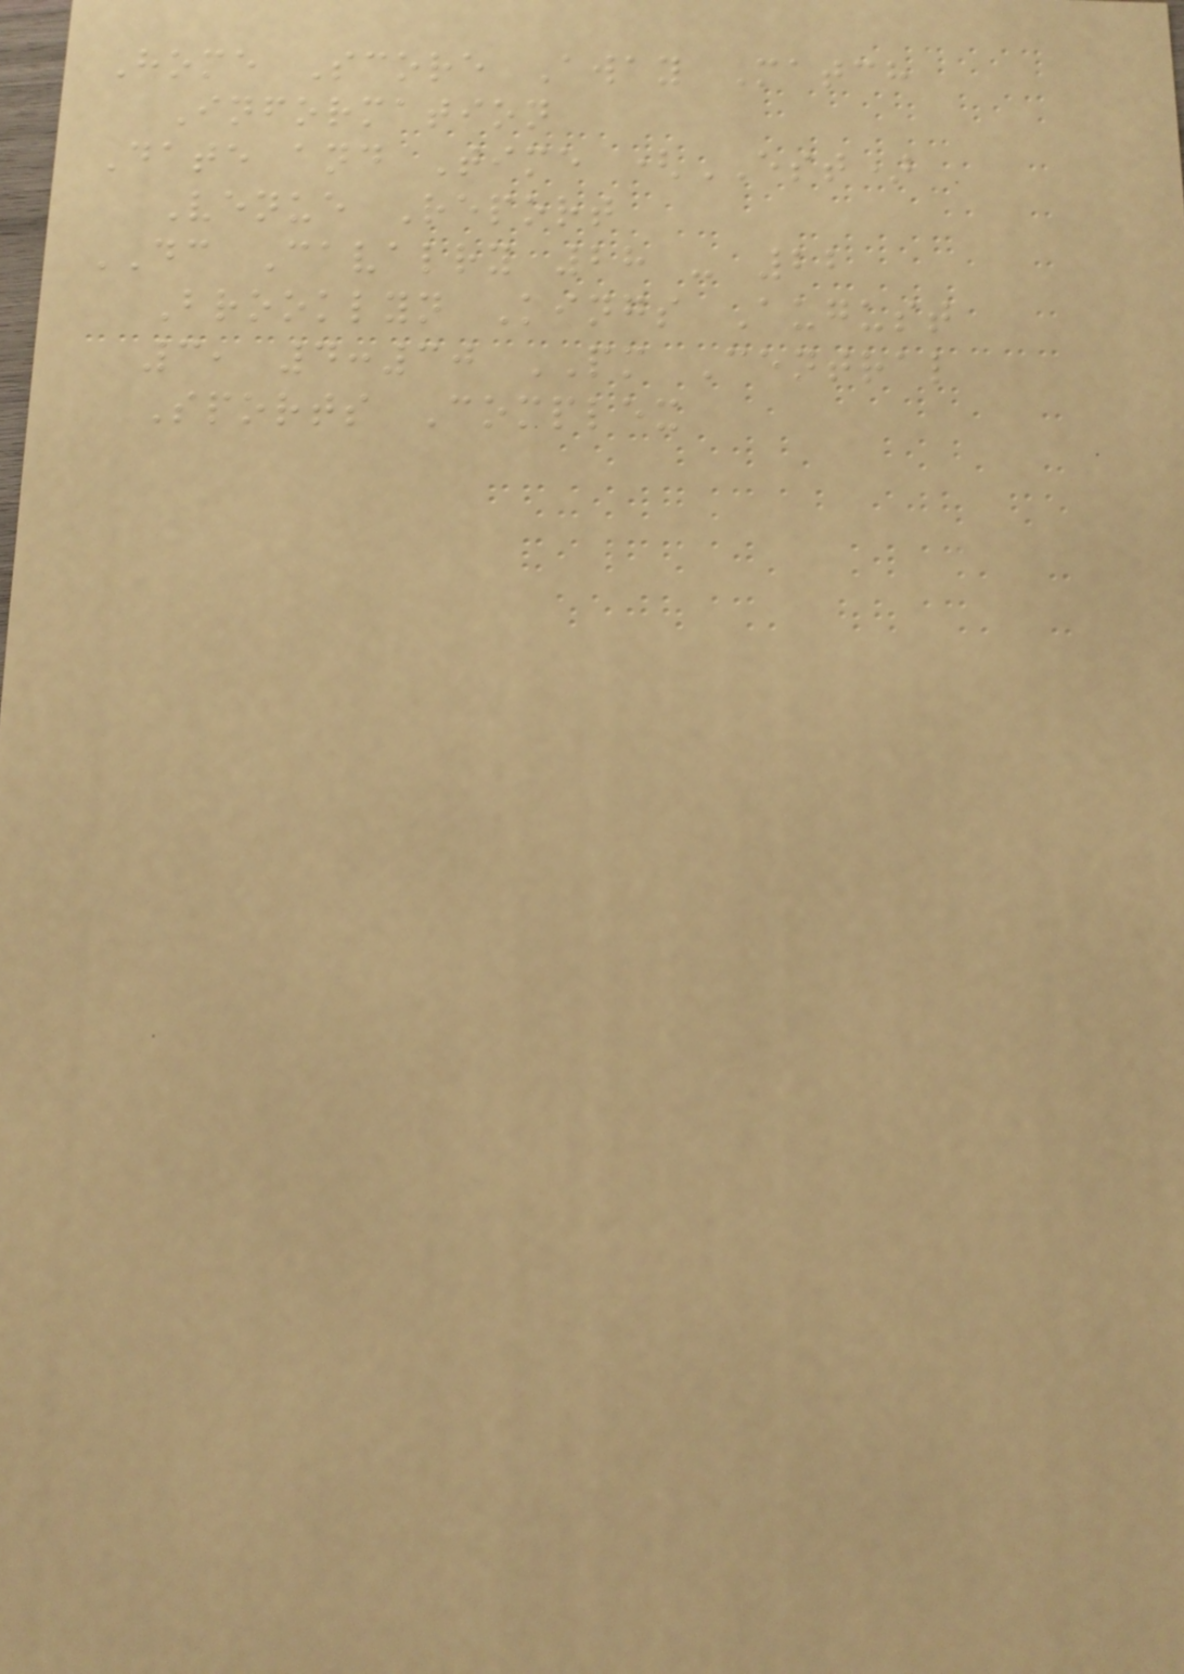Home Score Away Match
Information
Date and Time (EST)
Venue Report
DC Cavalry 28 - 22
Brooklyn Kings August
3, 4:30 PM Central
Sports Complex
